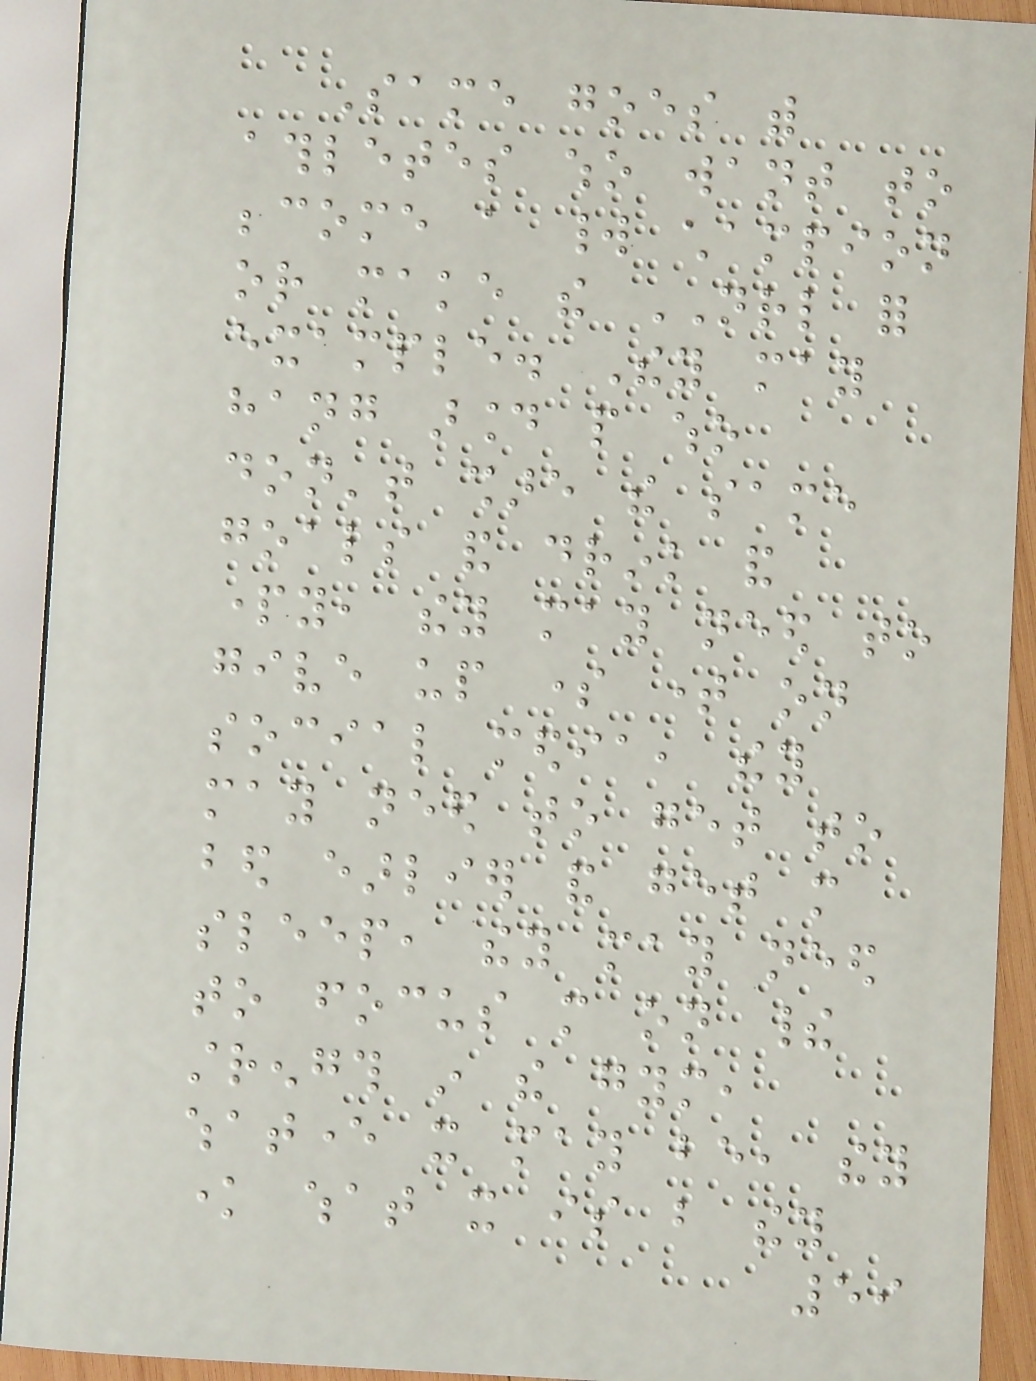Same goes with
athletes who want to
become a world champion
or make the NRL for
example. They may
hang around people who
don't share the same
goals and drink and
party, they may need to
give up some time on
social media, they
may need to get to
bed earlier and get more
sleep, they may need
to focus more on their
strength in the gym,
whatever it may be, they
know what it is but they
59
